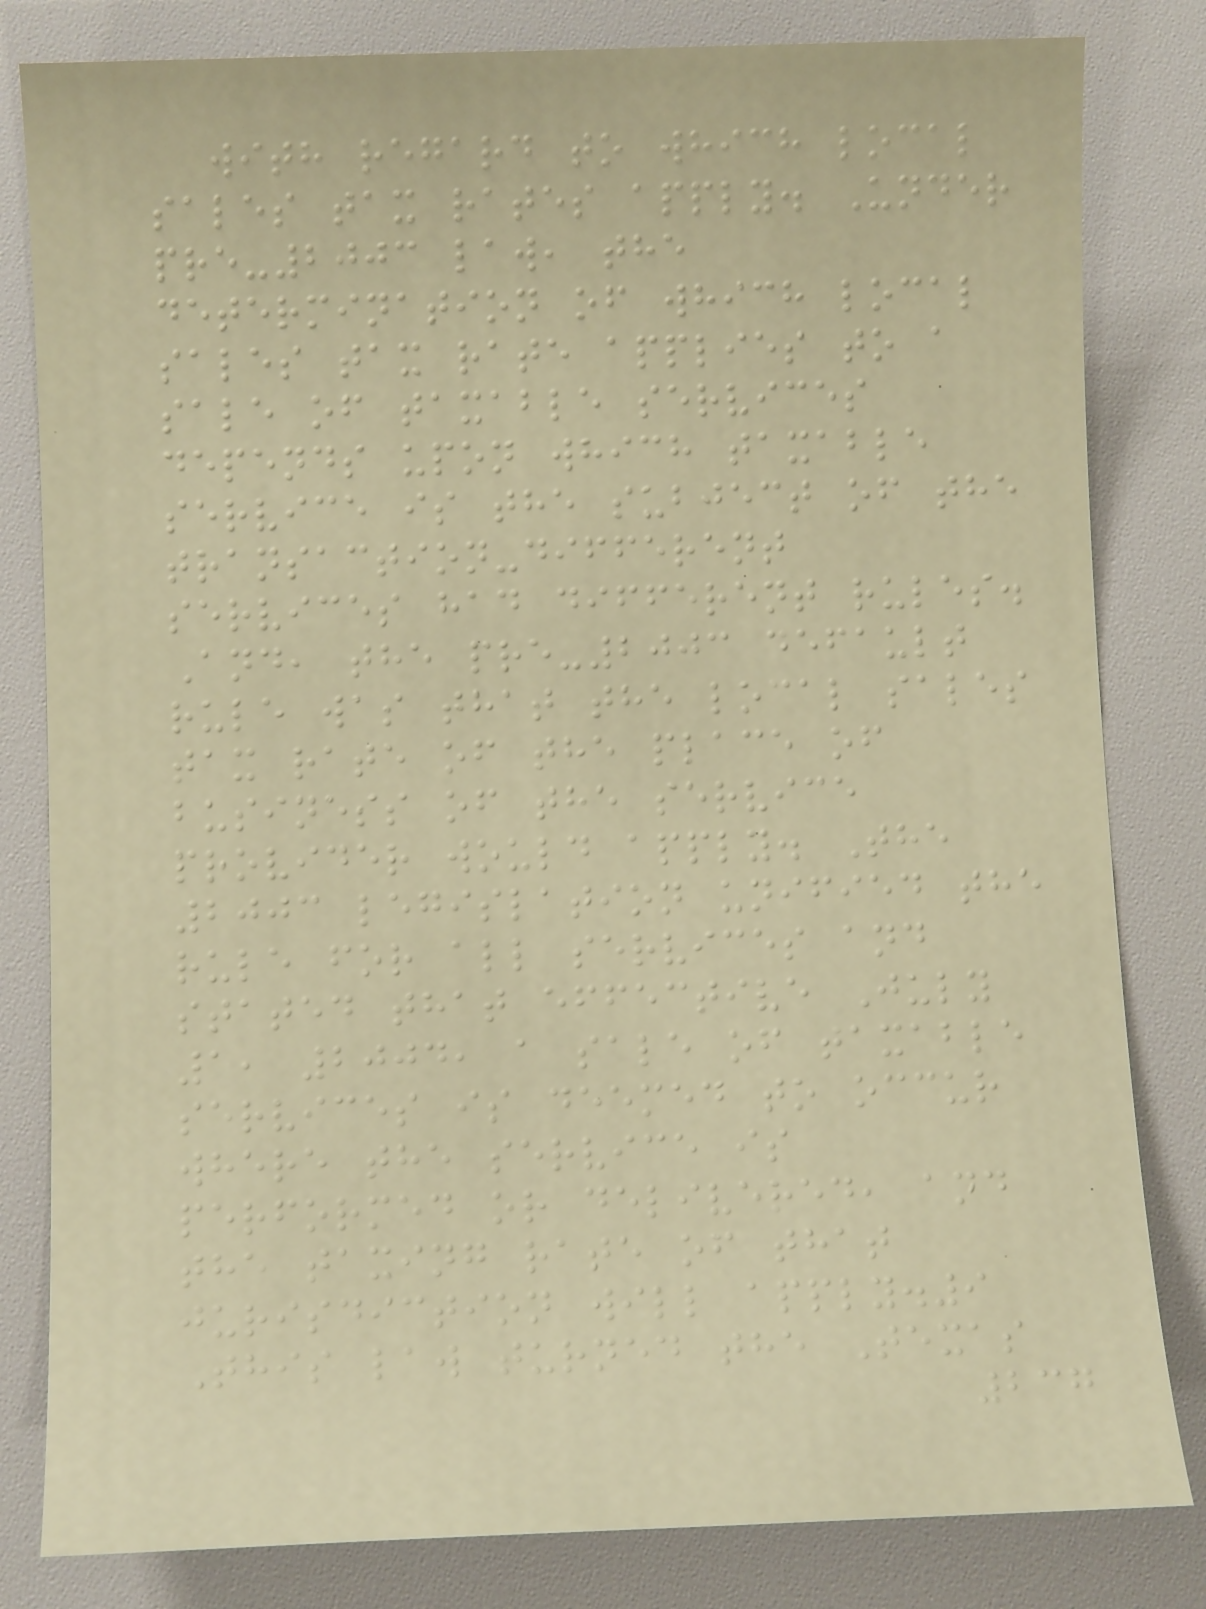with regard to which local
sales tax rates apply. Under
pre-2003 law, the
determination of which local
sales tax rate applies to a
sale of taxable services
depends upon which taxable
service is the subject of the
transaction-different
services had different rules.
And, the pre-2003 default
rule was that the local sales
tax rate of the place of
business of the service
provider would apply. The
2003 legislation unified the
rule for all services and
stated that effective July
1, 2004, a sale of taxable
services is deemed to occur
where the service is
performed or delivered, and
the taxing rate of that
jurisdiction will apply.9
This law turned the Texas
237
